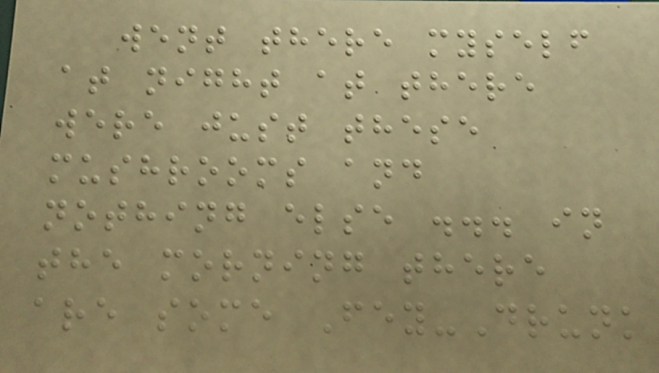went there myself
at night at there
were just these
mushrooms and
nothing else ... in
the morning there
are some Fey-Drunk
